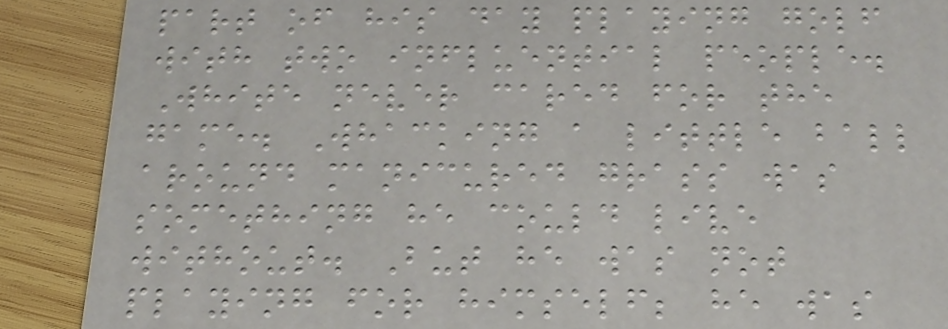part of his day playing golf
with two influential people.
White never cared for the
game. Whacking a little ball
around manicured grass was
something he could live
without. But he was not
playing for himself; he was
